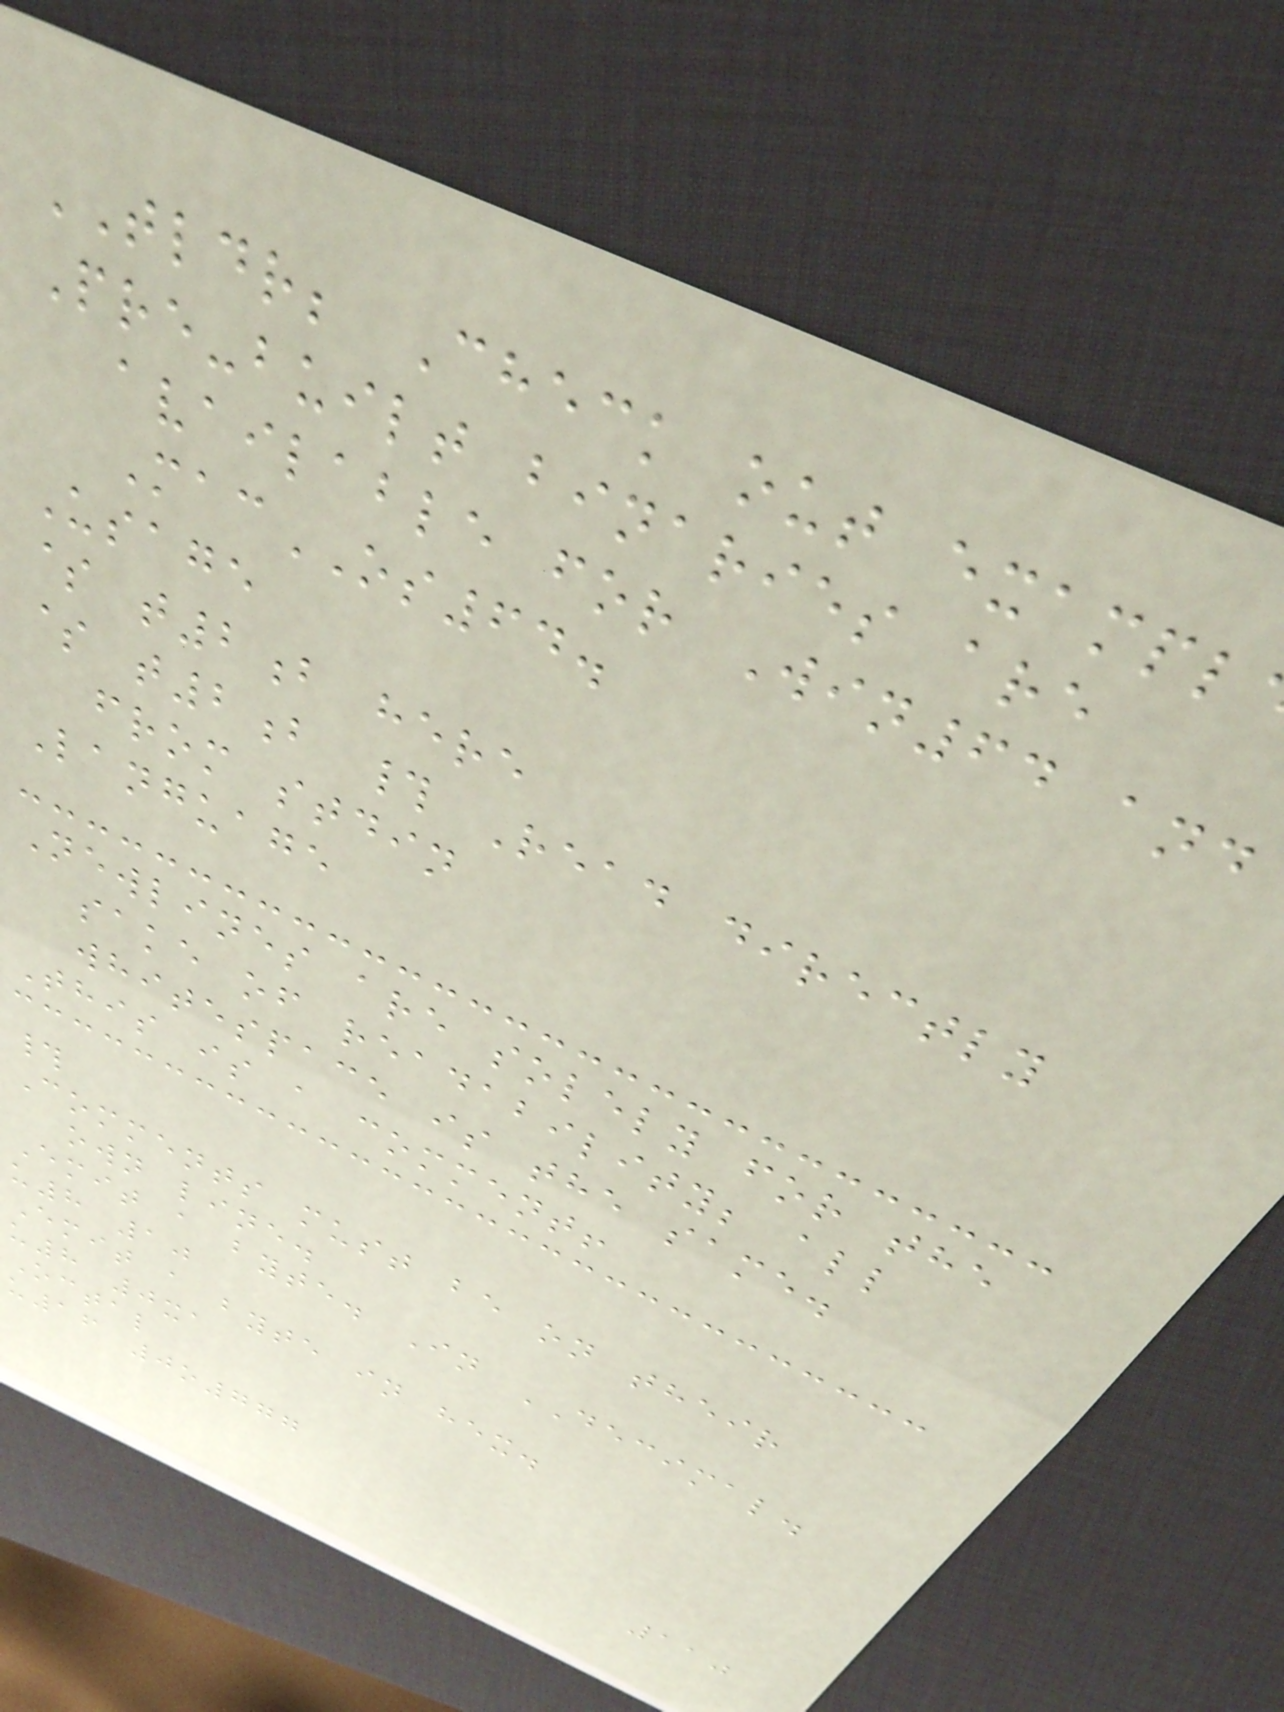TLDR; Check out exampl
Pre-built binaries are
available for Win64 and
MacOS64.
Usage
$ t2b here
$ t2b # Read directly
from stdin
Language
Newlines are solely for the
sake of readability; all
whitespace is the same.
This is a comment!
#
Comments must be on their
own line.
Emit a byte. In DECIMAL.
u8 10
Emit a byte in hex.
u8 0xa
Octal
u16 0o777
110
